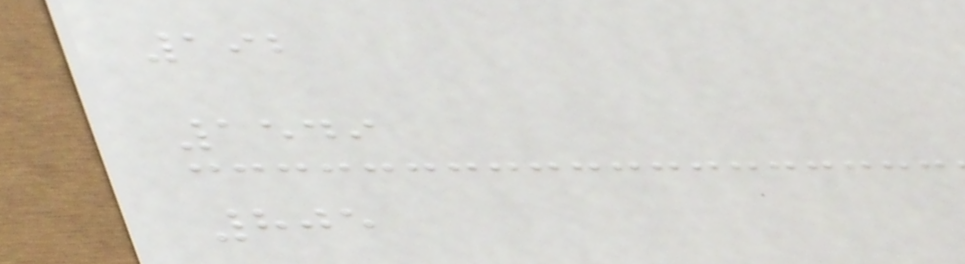192
1549
805
